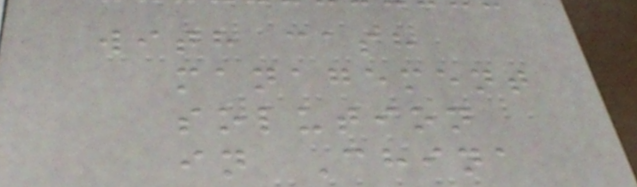with cash
management
solution
in China
